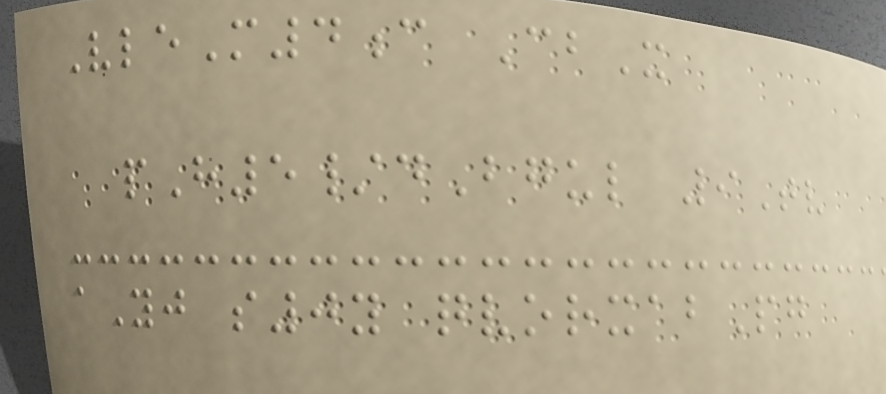VleM4c CbX
pH5/dBgul 9Tv
aYj s0y qvorxabPg
